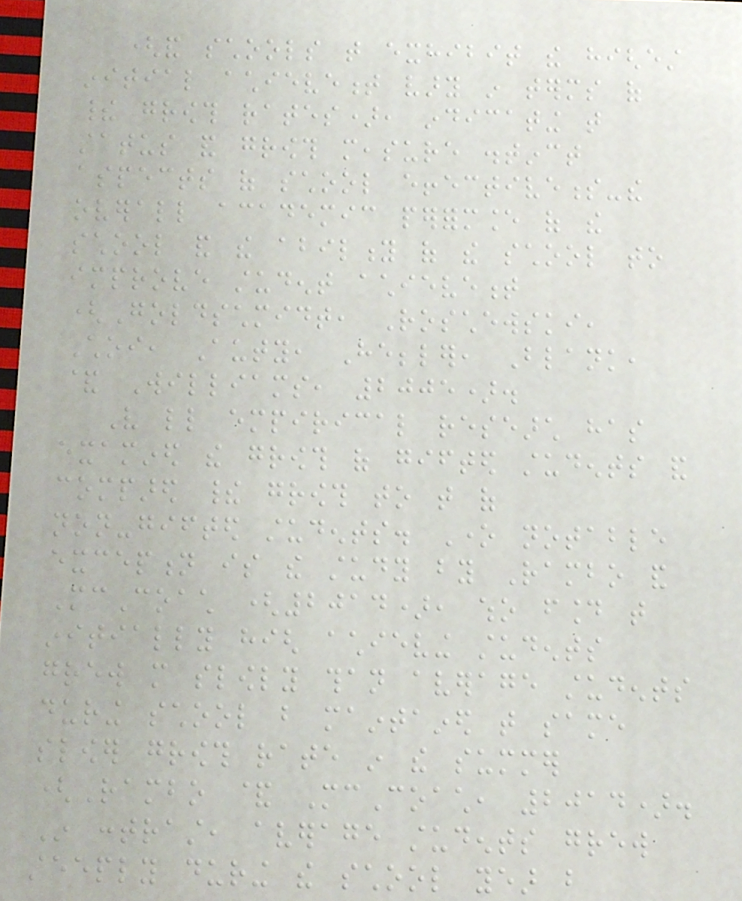(and schools that exhibit the highest
initial achievement vary in terms of
their growth rates), indicating that
status and growth measure distinct
aspects of school effectiveness-the
overall academic performance of the
school and the ability of the school to
improve student achievement
(Goldschmidt, Roschewski,
Choi, Auty, Hebbler, Blank,
& Williams, 2005).
Very little empirical research has
examined the growth of gifted students and
compared their growth to that of
non-gifted students. One notable
exception is the study by Rambo and
McCoach (2014), who found that
initially high achieving students
grew more slowly than average students
during school but maintained that same
slower growth rate in the summer
(Rambo & McCoach, 2014).
In contrast, average students grew
steeply during the school year but
